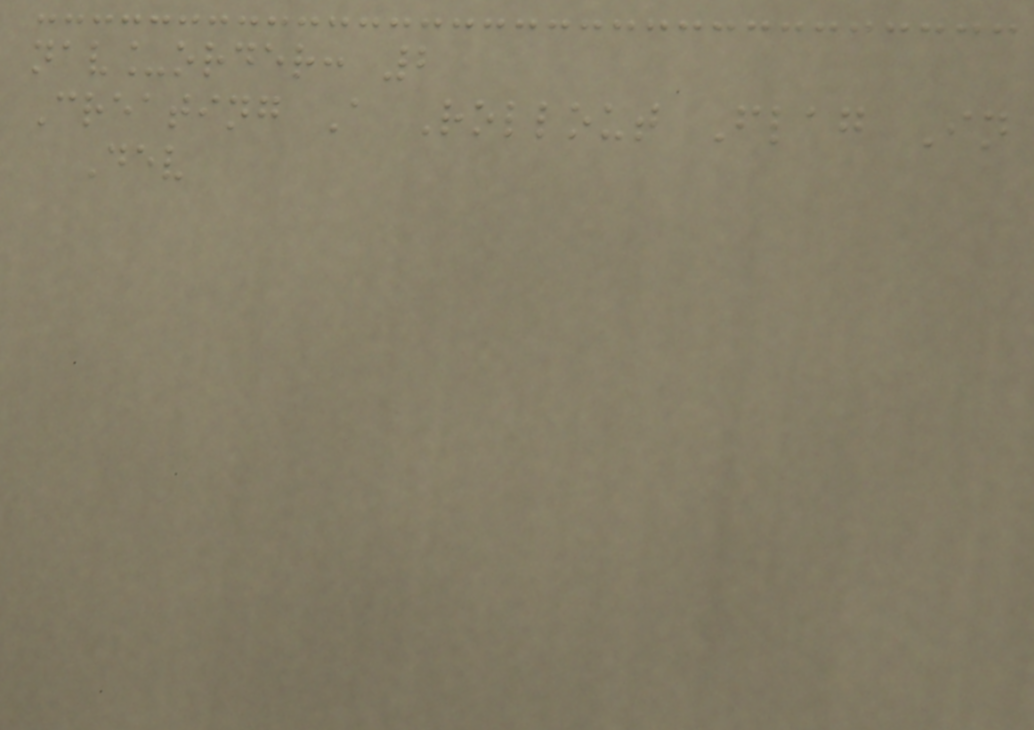nav_order: 2
Creating A Rollout Flag In
Dev
